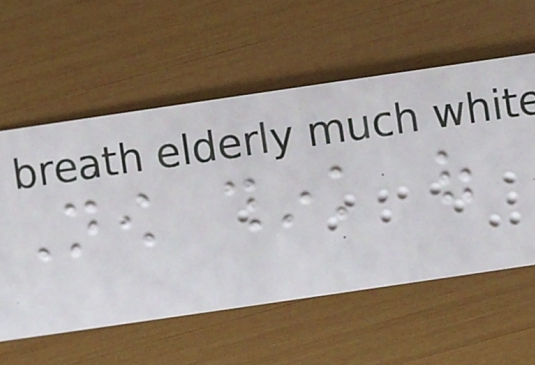Now think of
